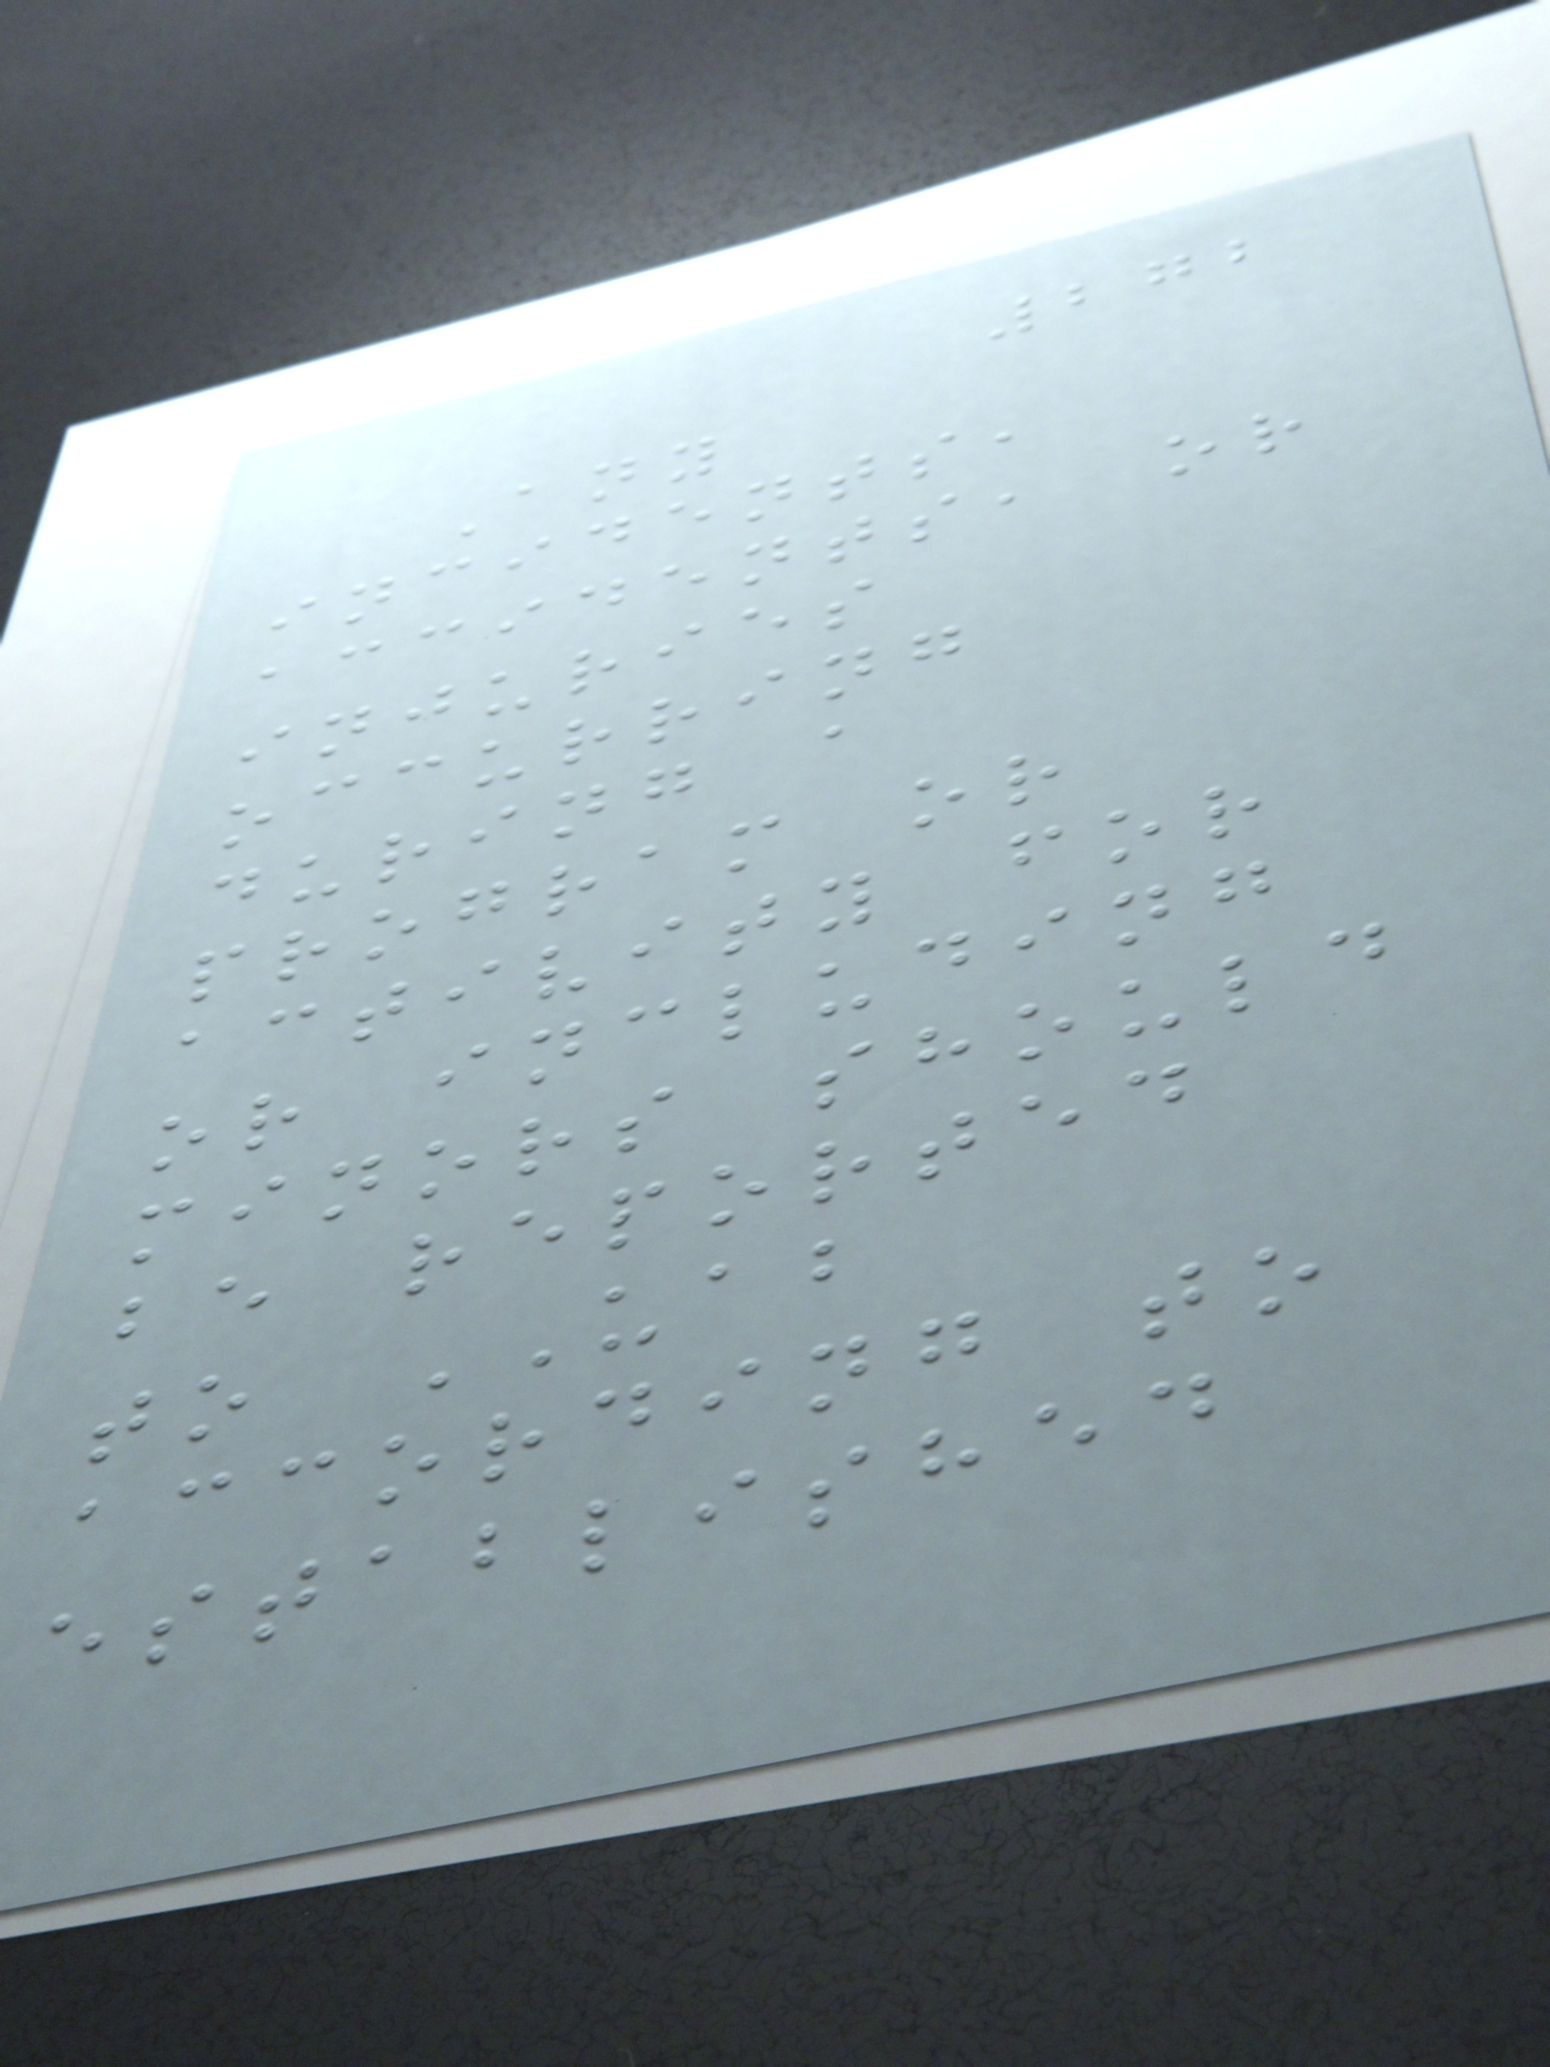272
Any
incidents,
accidents, or
injuries
occurring
during a
program or
activity for
or including
minors should
be reported
to UAB
according to
established
